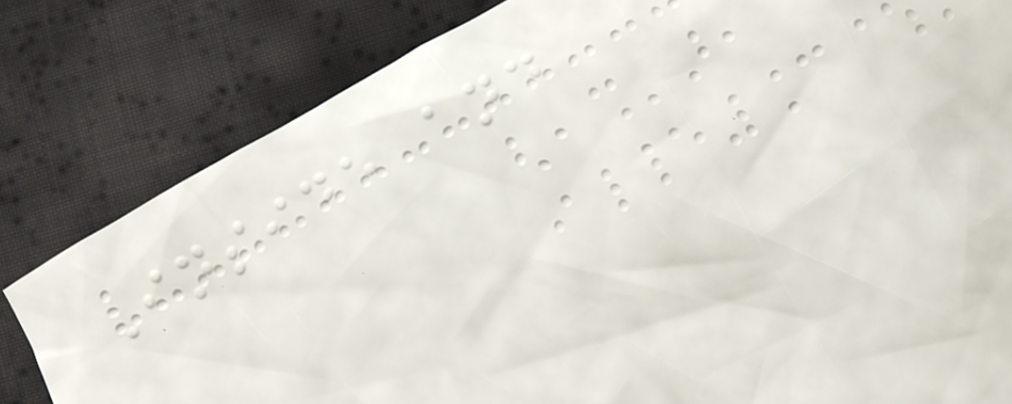Inside and
